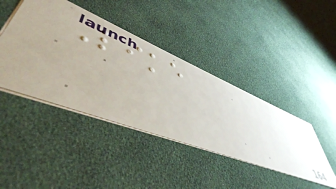Like
